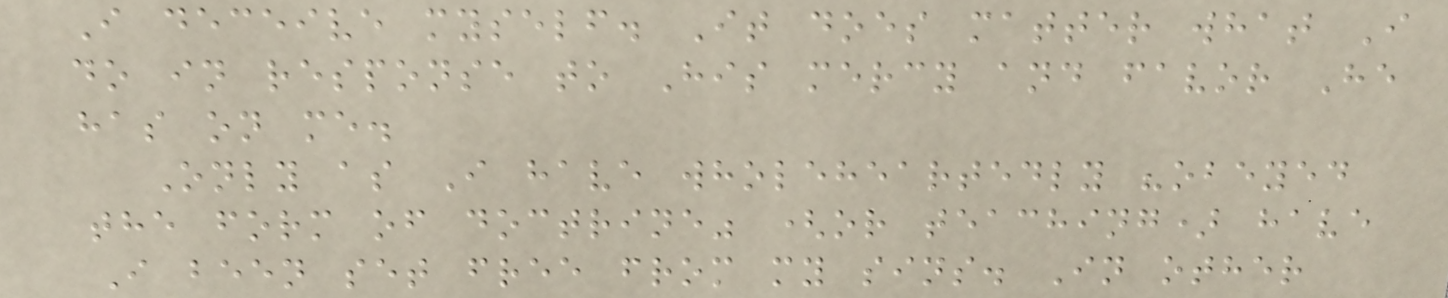I deceive myself. It does matter what I
do in response to His mercy and favor He
has on me.
Only as I have wholeheartedly "obeyed
the form of doctrine" (or teaching) have
I been set free from my sins. In other
